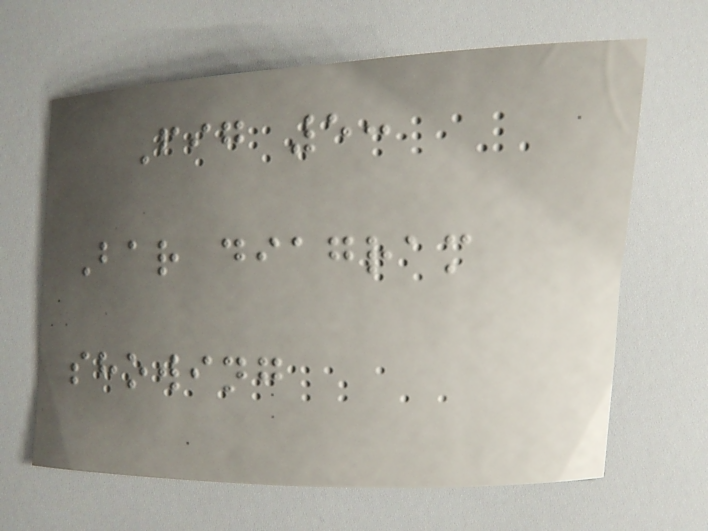Fig 5:
Bar diagram
showing
